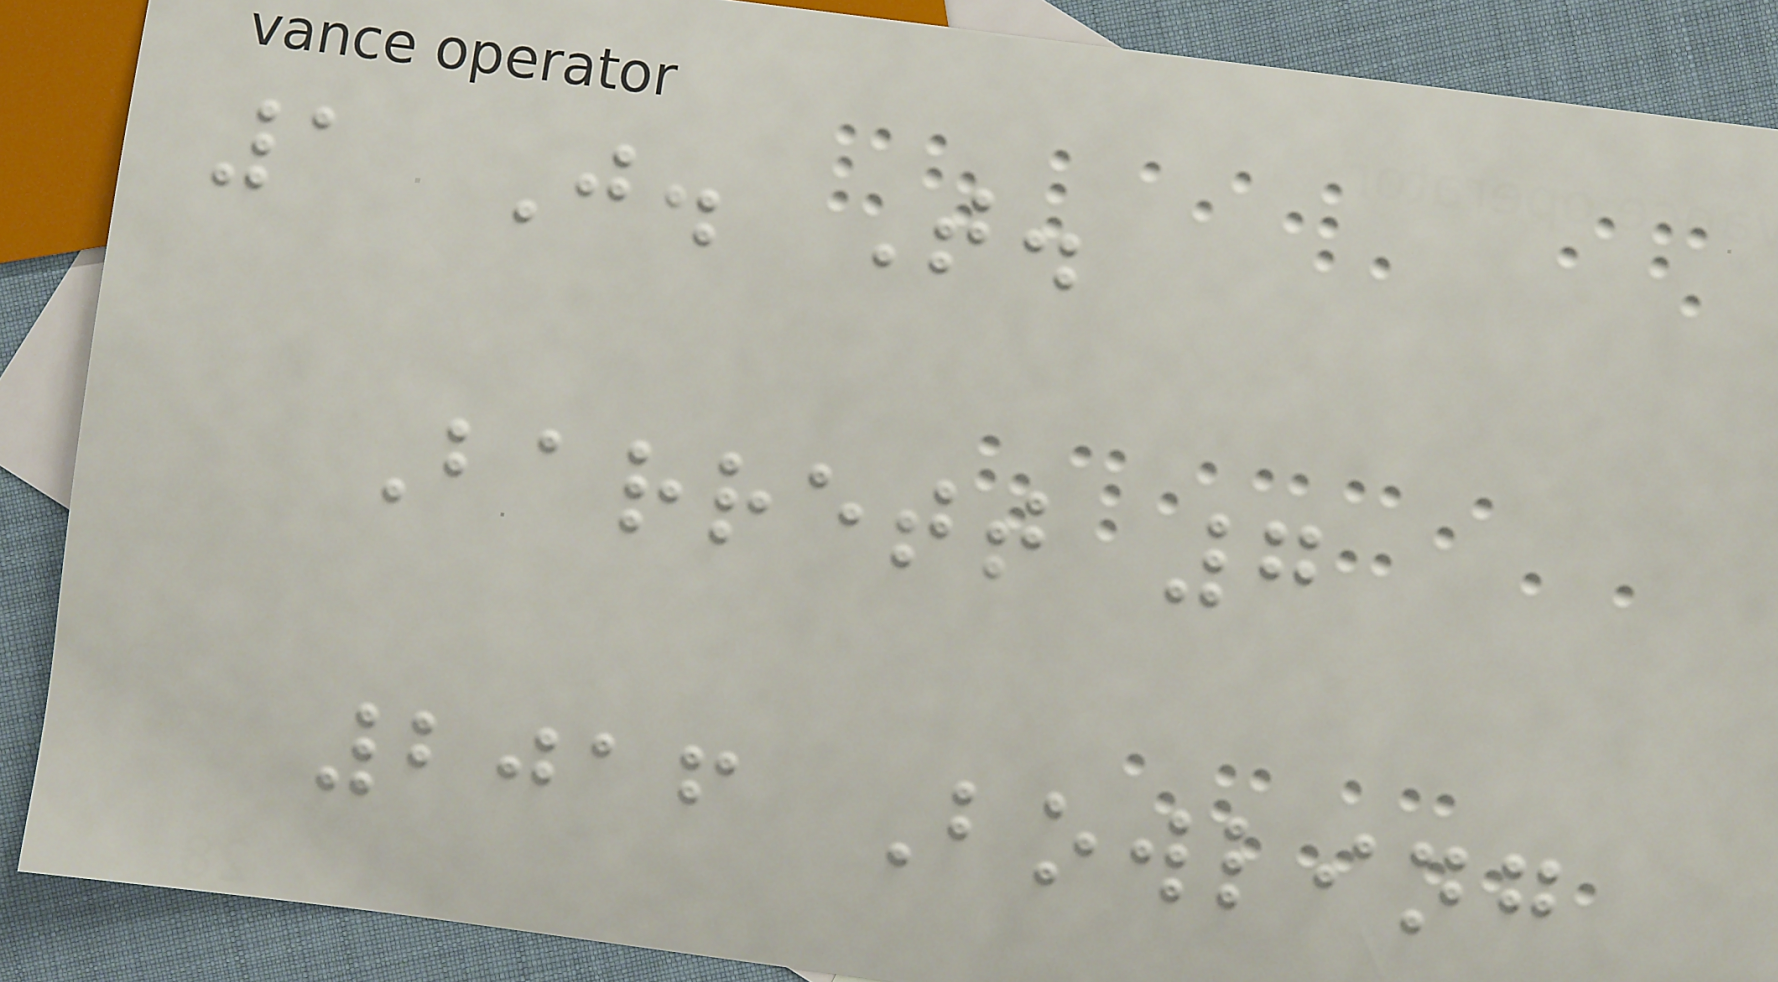1 J. T.
Barrett 7
2016 Bowling
